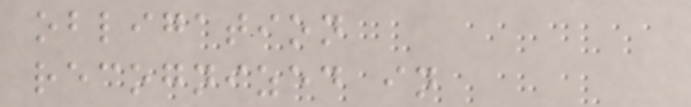obligation
recognized in
